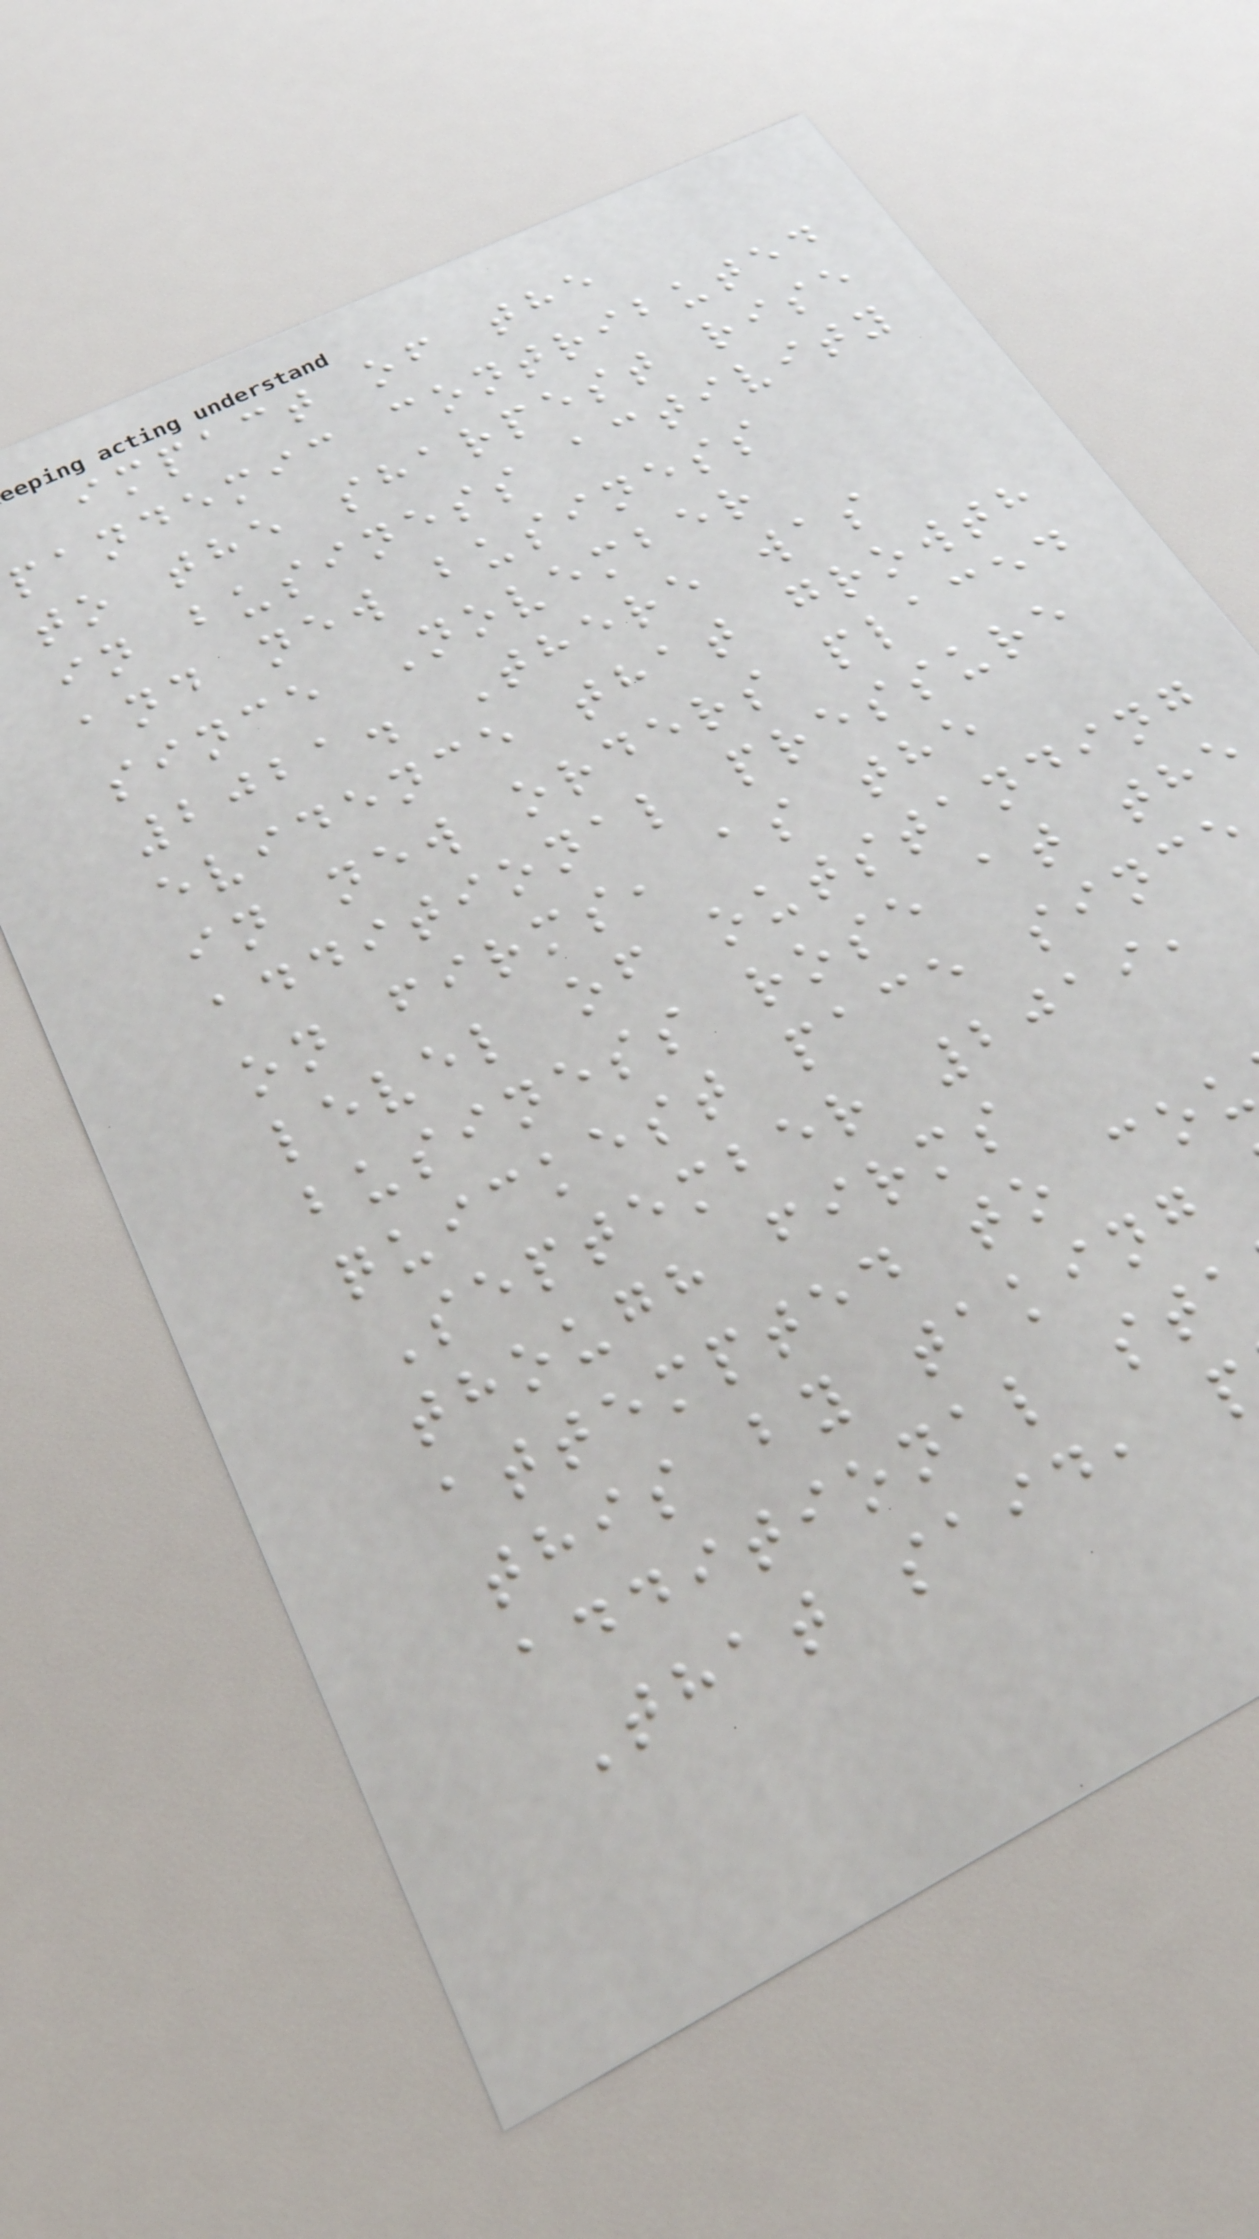impact of the
pandemic contributed
to the sharpest rise
in business activity
and new business
since November
2021. There was
evidence that growth
in new orders placed
additional pressure
on firms, as the
level of outstanding
business rose at the
quickest pace since
September 2019,
though firms
attempted to cou
this by taking
additional st
That said,
